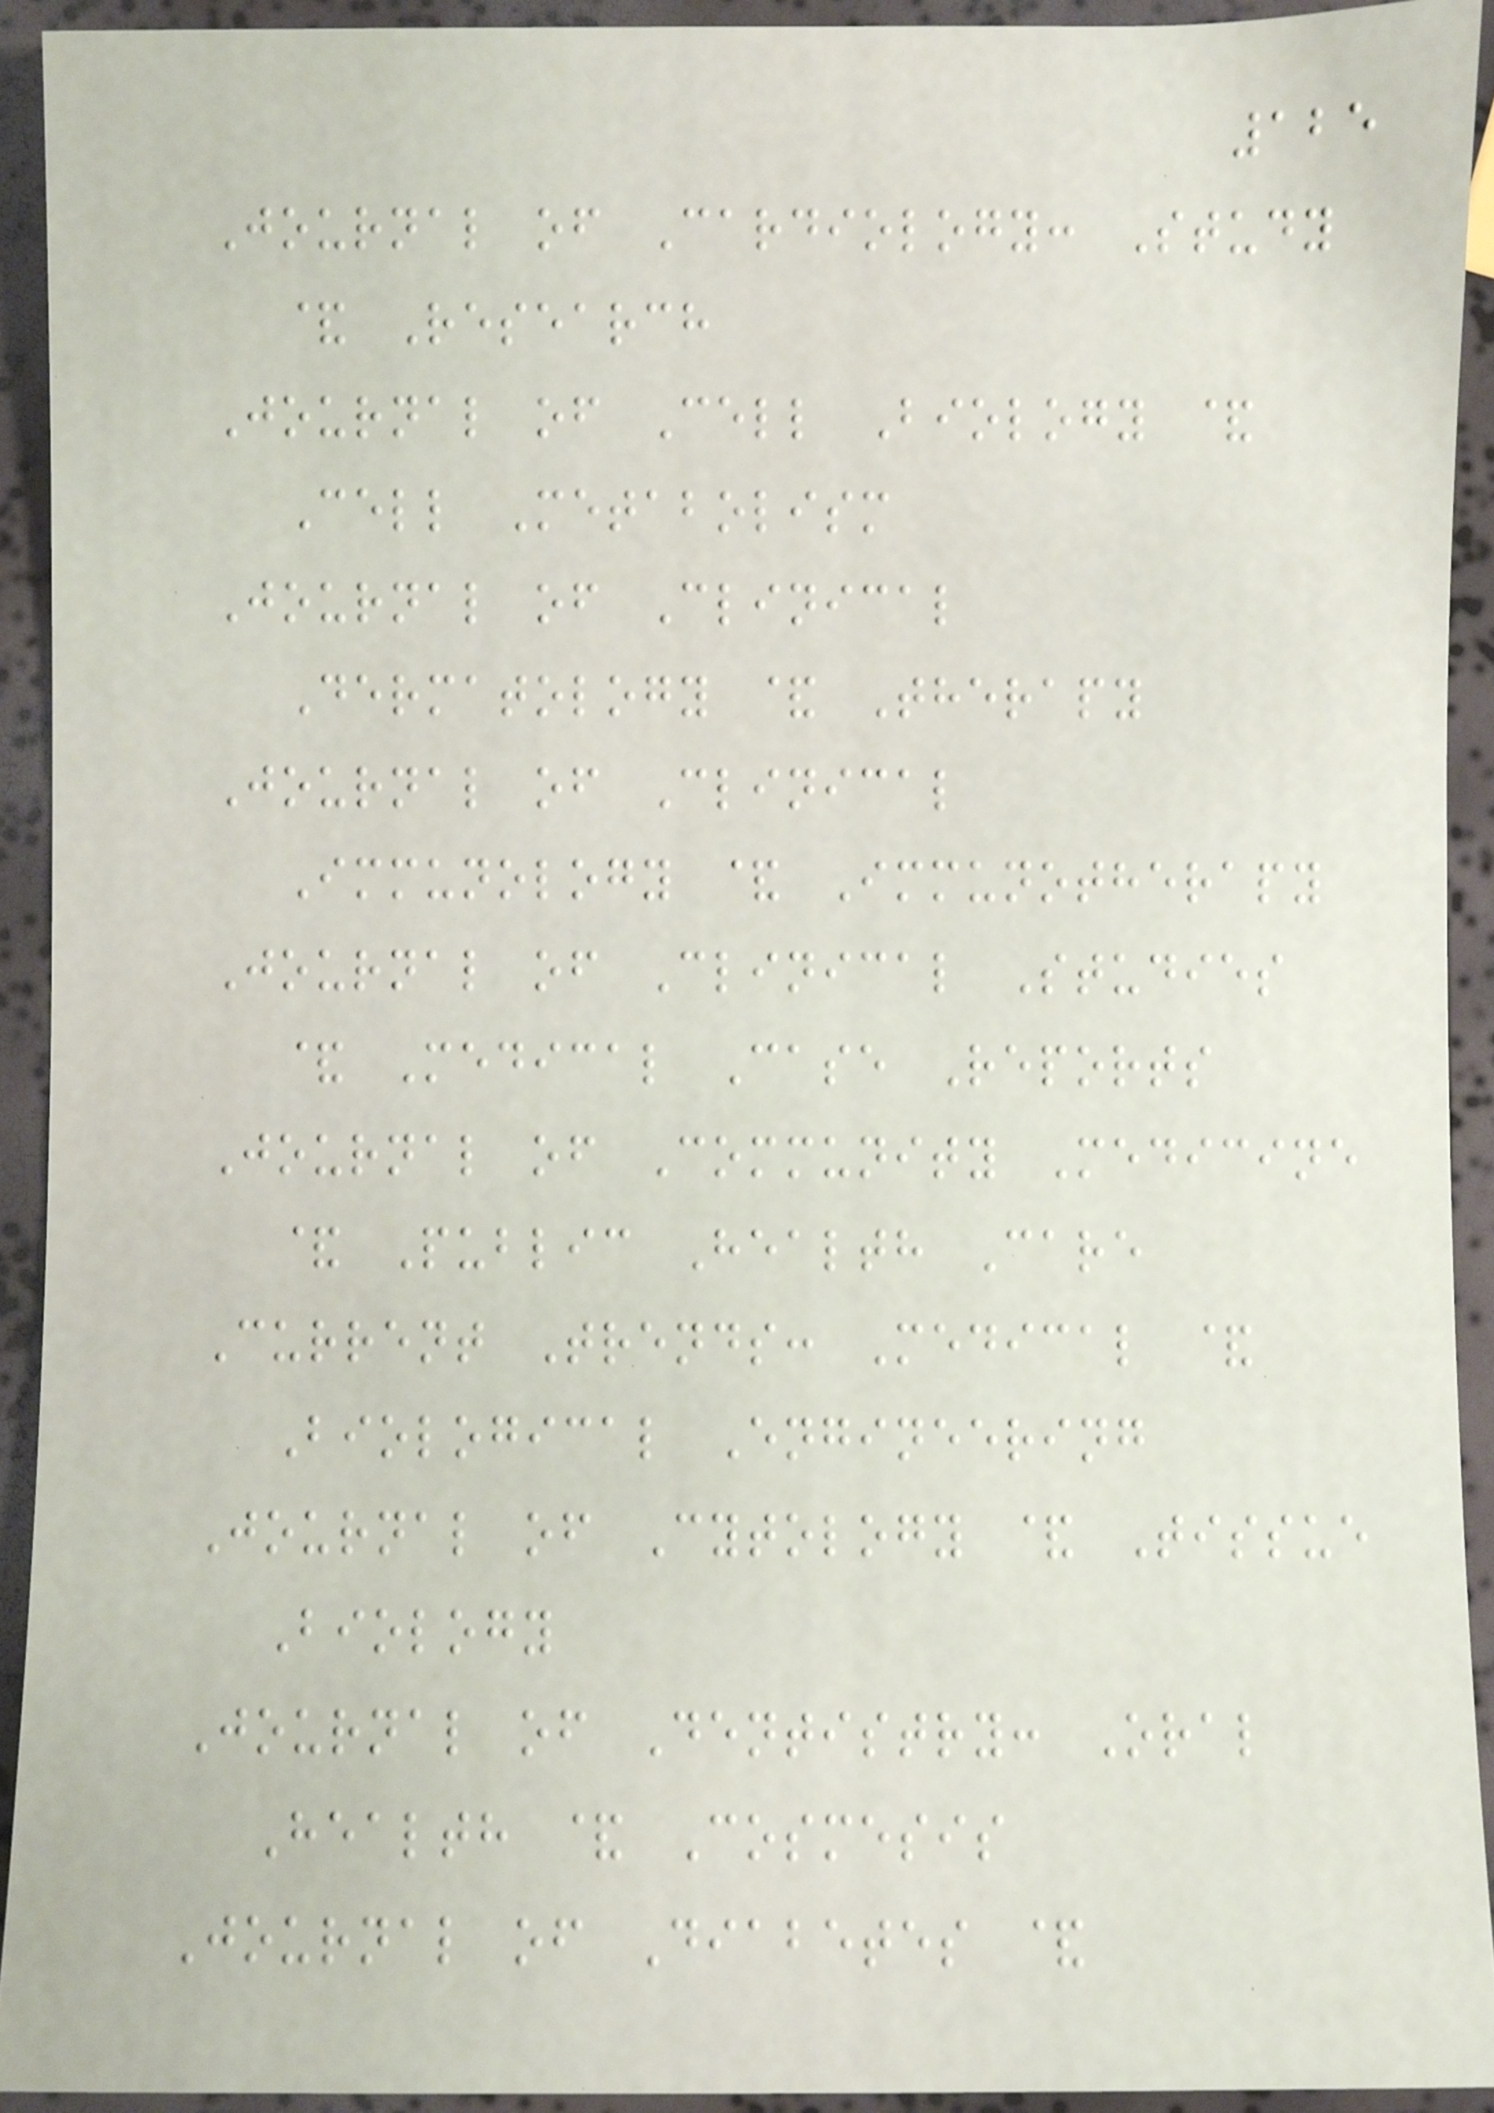125
Journal of Cardiology: Study
& Research
Journal of Cell Biology &
Cell Metabolism
Journal of Clinical
Dermatology & Therapy
Journal of Clinical
Immunology & Immunotherapy
Journal of Clinical Studies
& Medical Case Reports
Journal of Community Medicine
& Public Health Care
Current Trends: Medical &
Biological Engineering
Journal of Cytology & Tissue
Biology
Journal of Dentistry: Oral
Health & Cosmesis
Journal of Diabetes &
